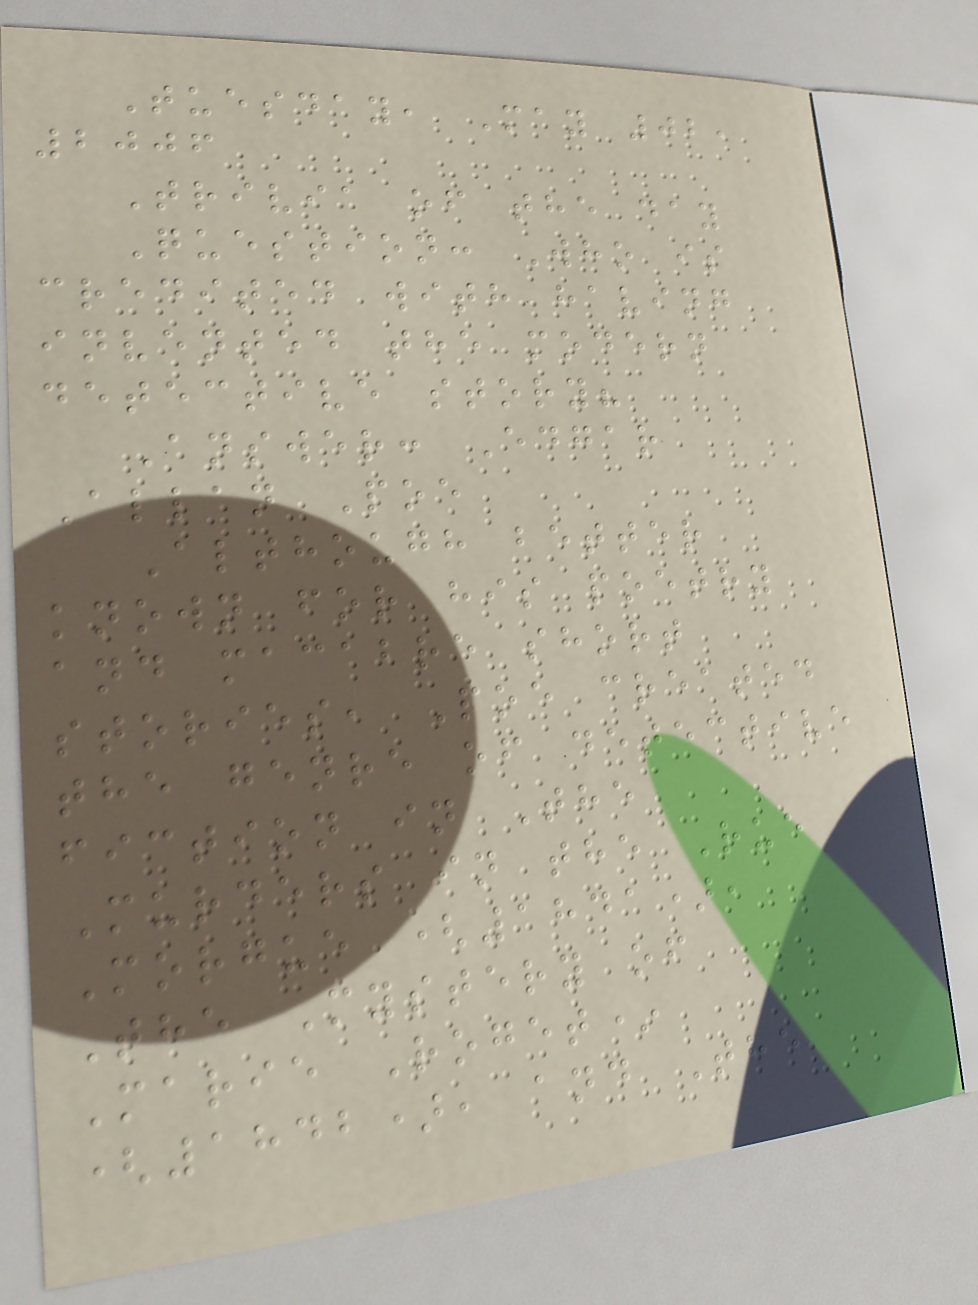Tuesday, May 02,
2006
Trivia of the day
Question: Who is
credited with having
invented the modern
detective story?
Answer: Edgar
Allan Poe
Although better
known for his poetry
and macabre short
stories, Poe created
the genre of detective
fiction in The
Murders in the Rue
Morgue (1841),
The Mystery of
Marie Roget*
(1842), and The
